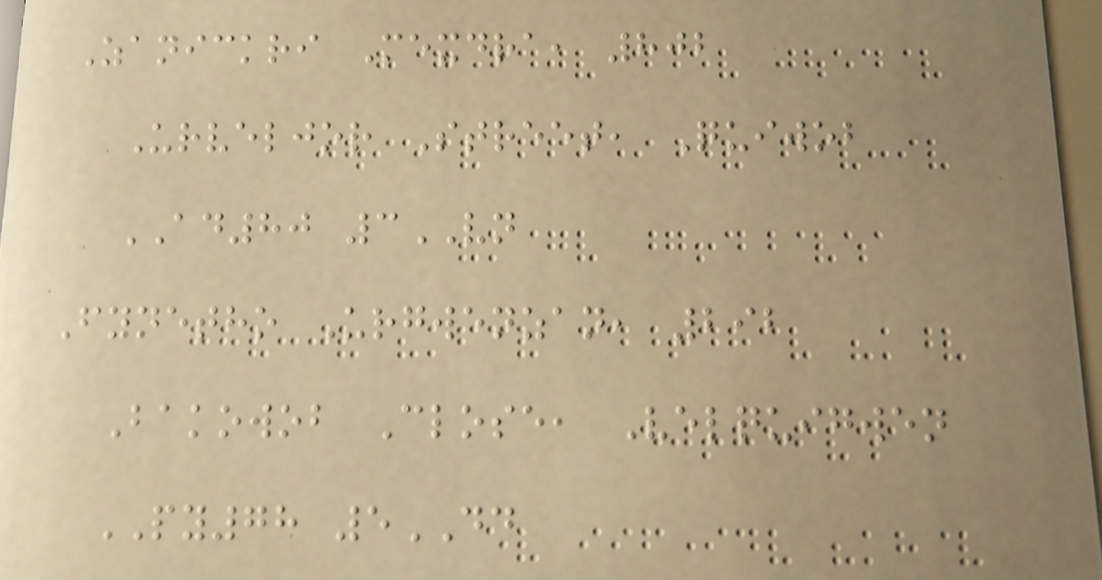Zanickri Mexdra, 802
Urveljor Street, Quiwob
AD80 3VN
Fynetho Urgwenzan, 292
Bakowob Close, Velquigwen
PY78 5DD
